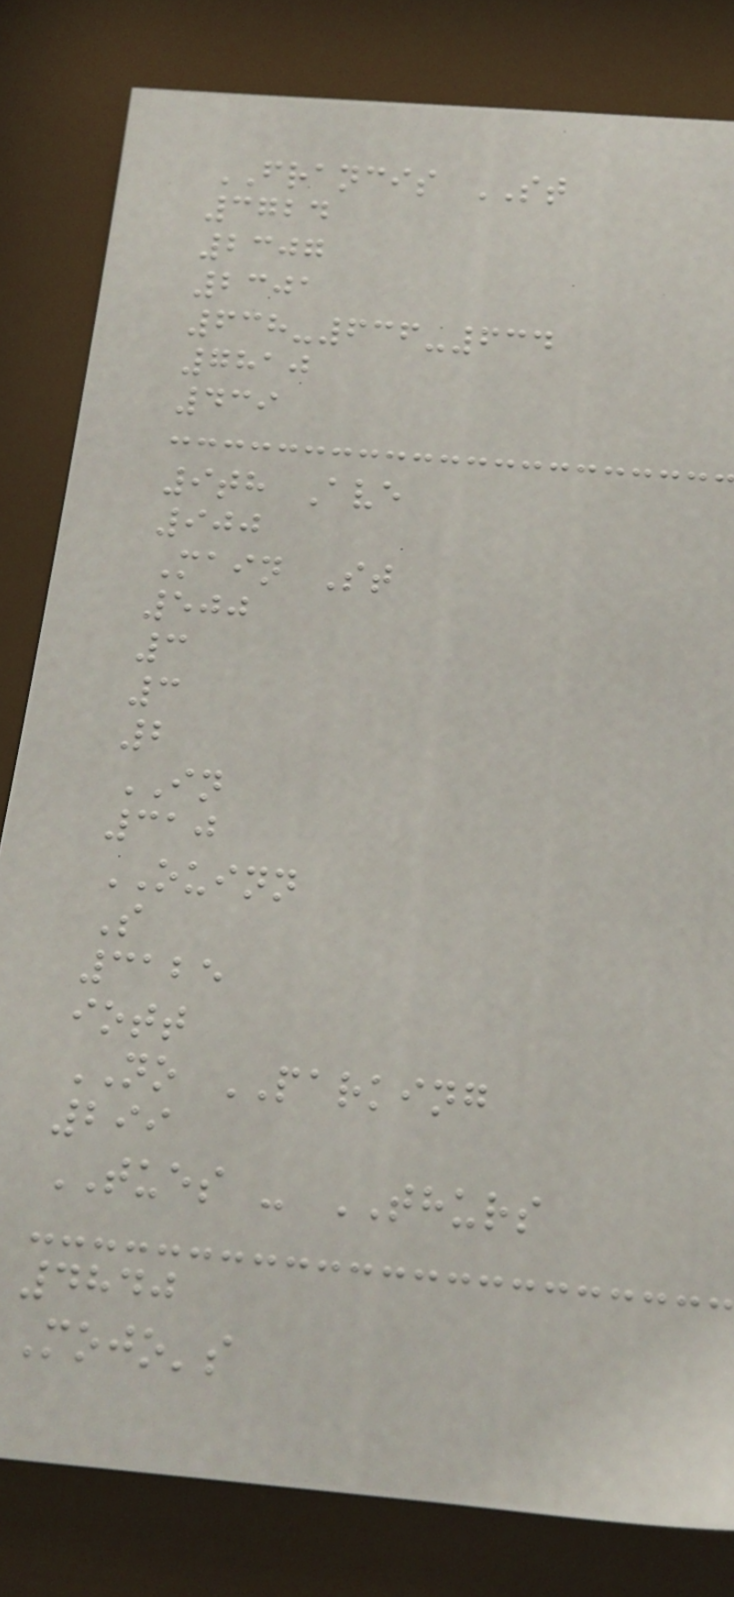FRANCIS ST
3724
2307
2301
638-636-634
7810
439
9th Ave
900
Main St
500
3
3
2
IN
310
OUINN
S
3125
iott
NO PARKING
299
TUES - THURS
4840
Mojo's
